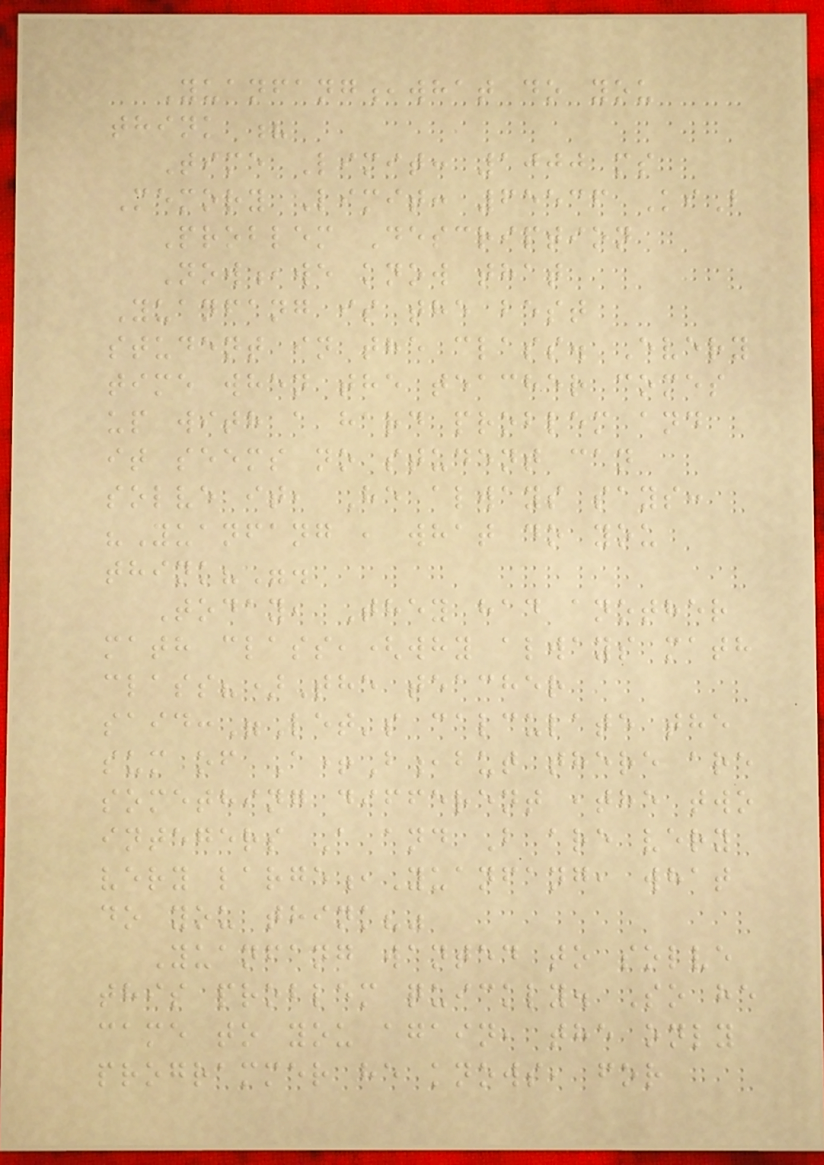Yuanfang,what do you
think ?
Time Limit: 1000 ms
Memory Limit: 65536 KiB
Problem Description
Now,we know that
Yuanfang is the best
student in the class. Every
time when the teacher comes
up with a hard problem and
it seems no student can
solve it, He always says:
"Yuanfang , what do you
think?".
Today, They had another
math class,(why always math
class?)The teacher
said:"Let's calculate the
sum of A+B,but there are
something different ,the two
integers A and B are very
very large,Yuanfang, what
do you think?"
Yuanfang wanted to solve
this problem quickly. So he
came to you again, the only
programmer he knows, for
